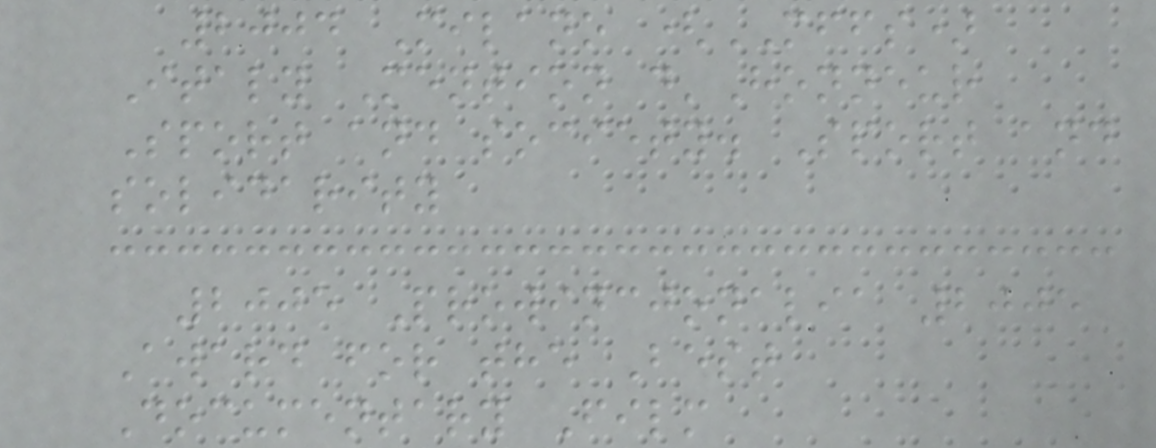2004 Milano (MFFS)
Italy Mention d'Honneur
Sport and society. Sport and
solidarity
2005 Prowincjonalia 2005
Award for the Best
Documentary Film
